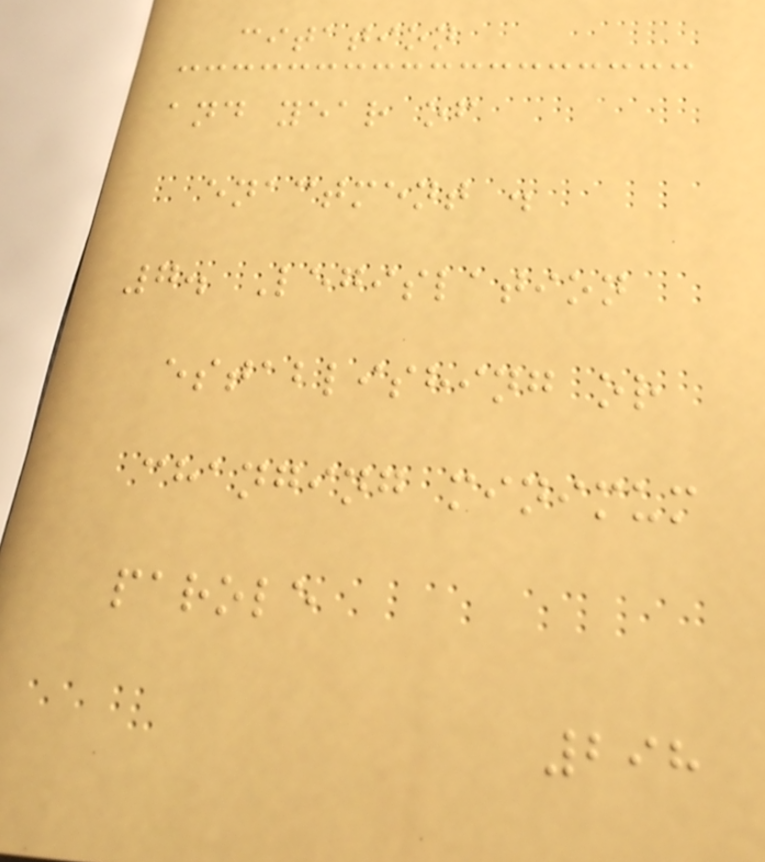citation
and year of
enactment .
7. Legislation
establishing or
changing minimum
parole
298
